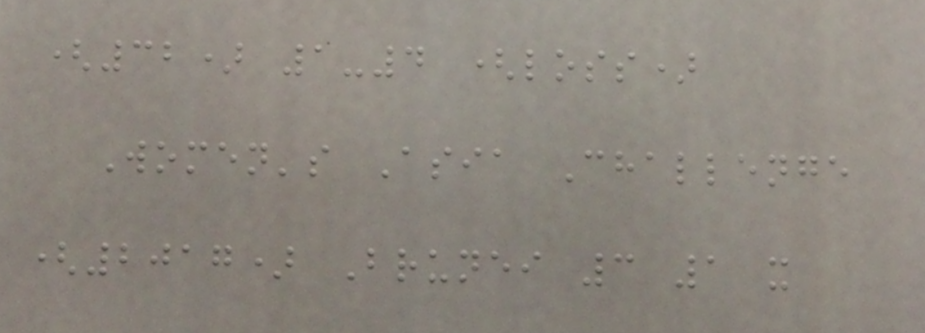(32) 1-4 (loss)
Women's Asia Challenge
(2017) Brunei 3 1 x
